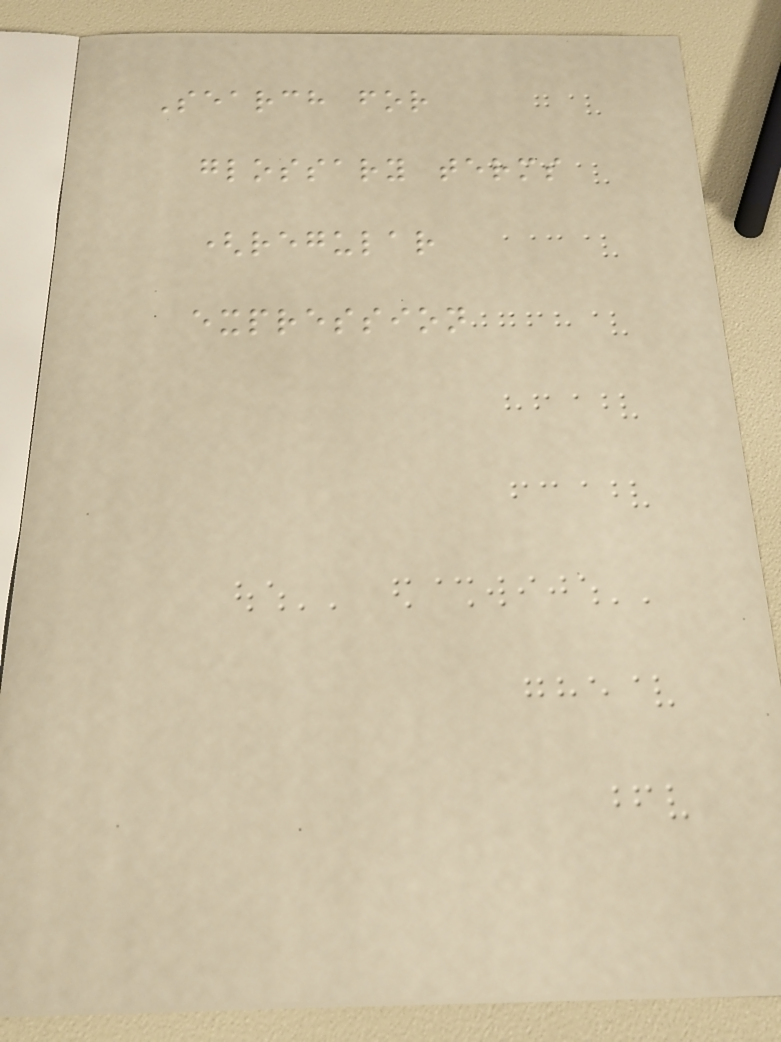Search for
glossary terms
(regular
expression
